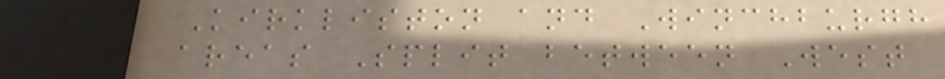Kirkliston and Winchburgh
areas Split between West
